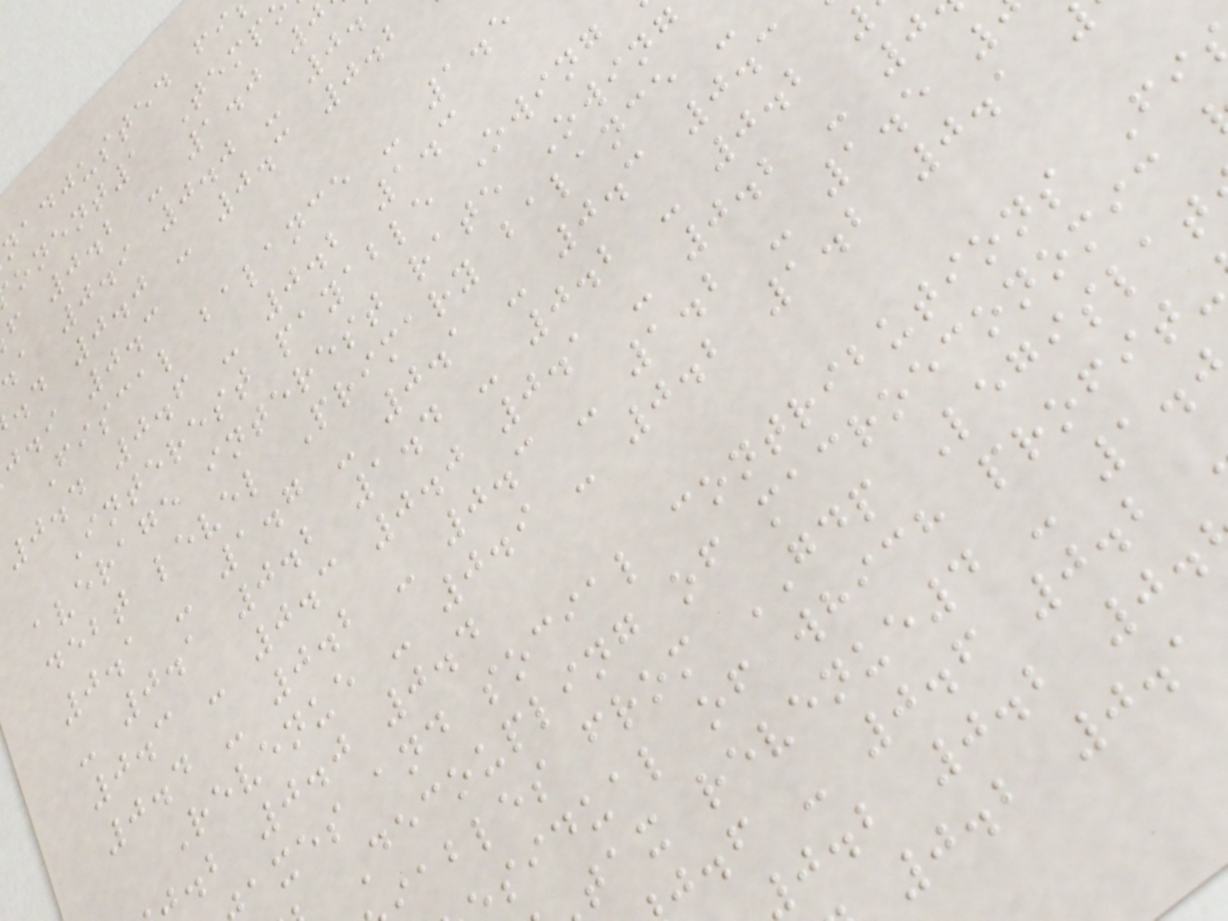nadjusted fi
onent1 Temp
f 0.2 - 1.0 0
a 0.9 0.0 - 0.
.d 0.0 - 0.3 0.2
j.i 0.3
Fiscal balance - 1.5
0.4 0.6 - 0.2 1.3
Interest payable Owing
average interest rate Owing
debt level Primary balance -
0.1 - 1.7 - 0.1 - 0.3 0.3
- 0.1 0.2 1.4 - 0.2 - 0.2
0.3 - 0.3 0.0 0.1 - 0.2 - 0
0.4 - 0.2 - 0.3 - 1.2 - 1.5
Revenue - 0.9 - 0.2 1.2 0.1
.b 0.0 0.4
axes and social contributions Fi
Decoupling of macroeconomic
ables from GDP Legislat
sidual of which profit-
tax revenue4 - 1.
j.f - 0.6 0.2
j.b 0.2 0.
